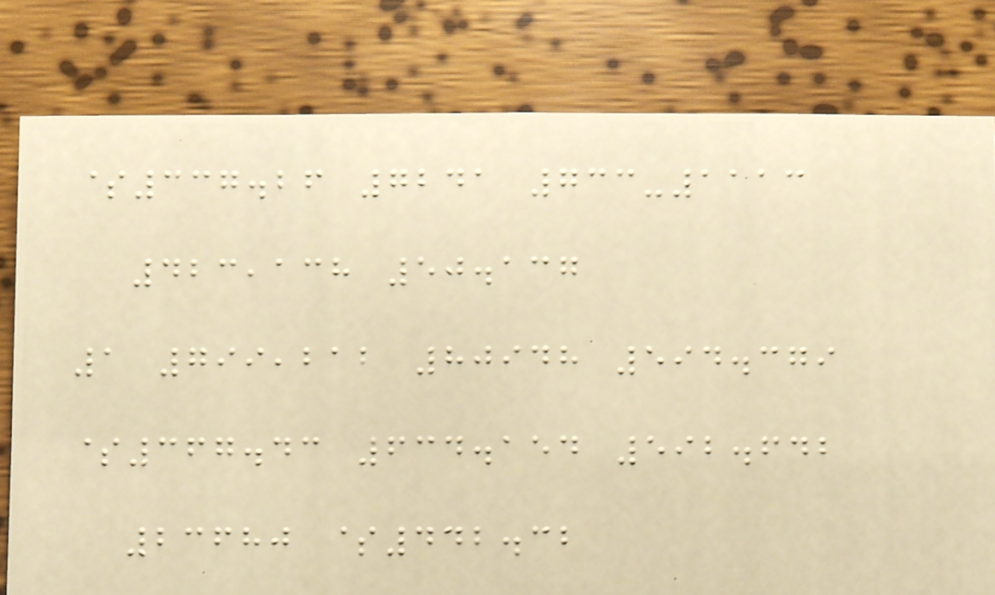$337.26 7241 733-1113
423,138 50.137
1 799,212 80948 594.379
$367.43 634.154 592.642
23680 $442.32
